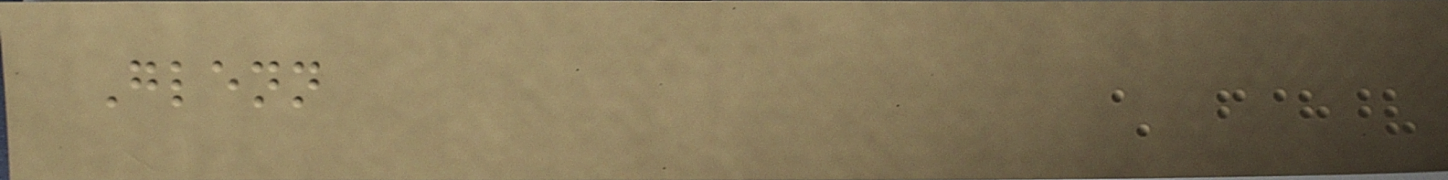Glenn
